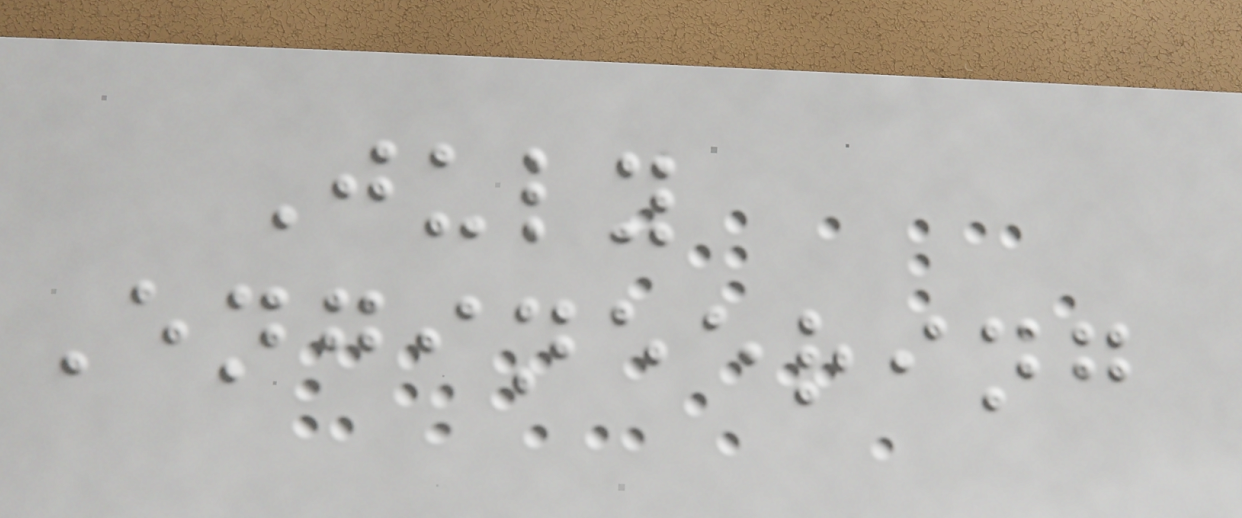July
Engineering
